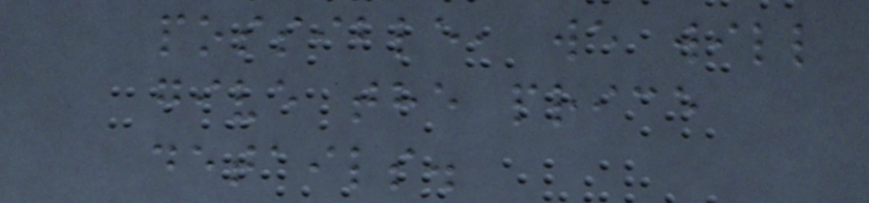possible, we will
give the price
details.
